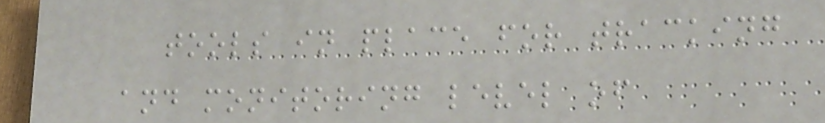tools in place for tracking
and monitoring level of
